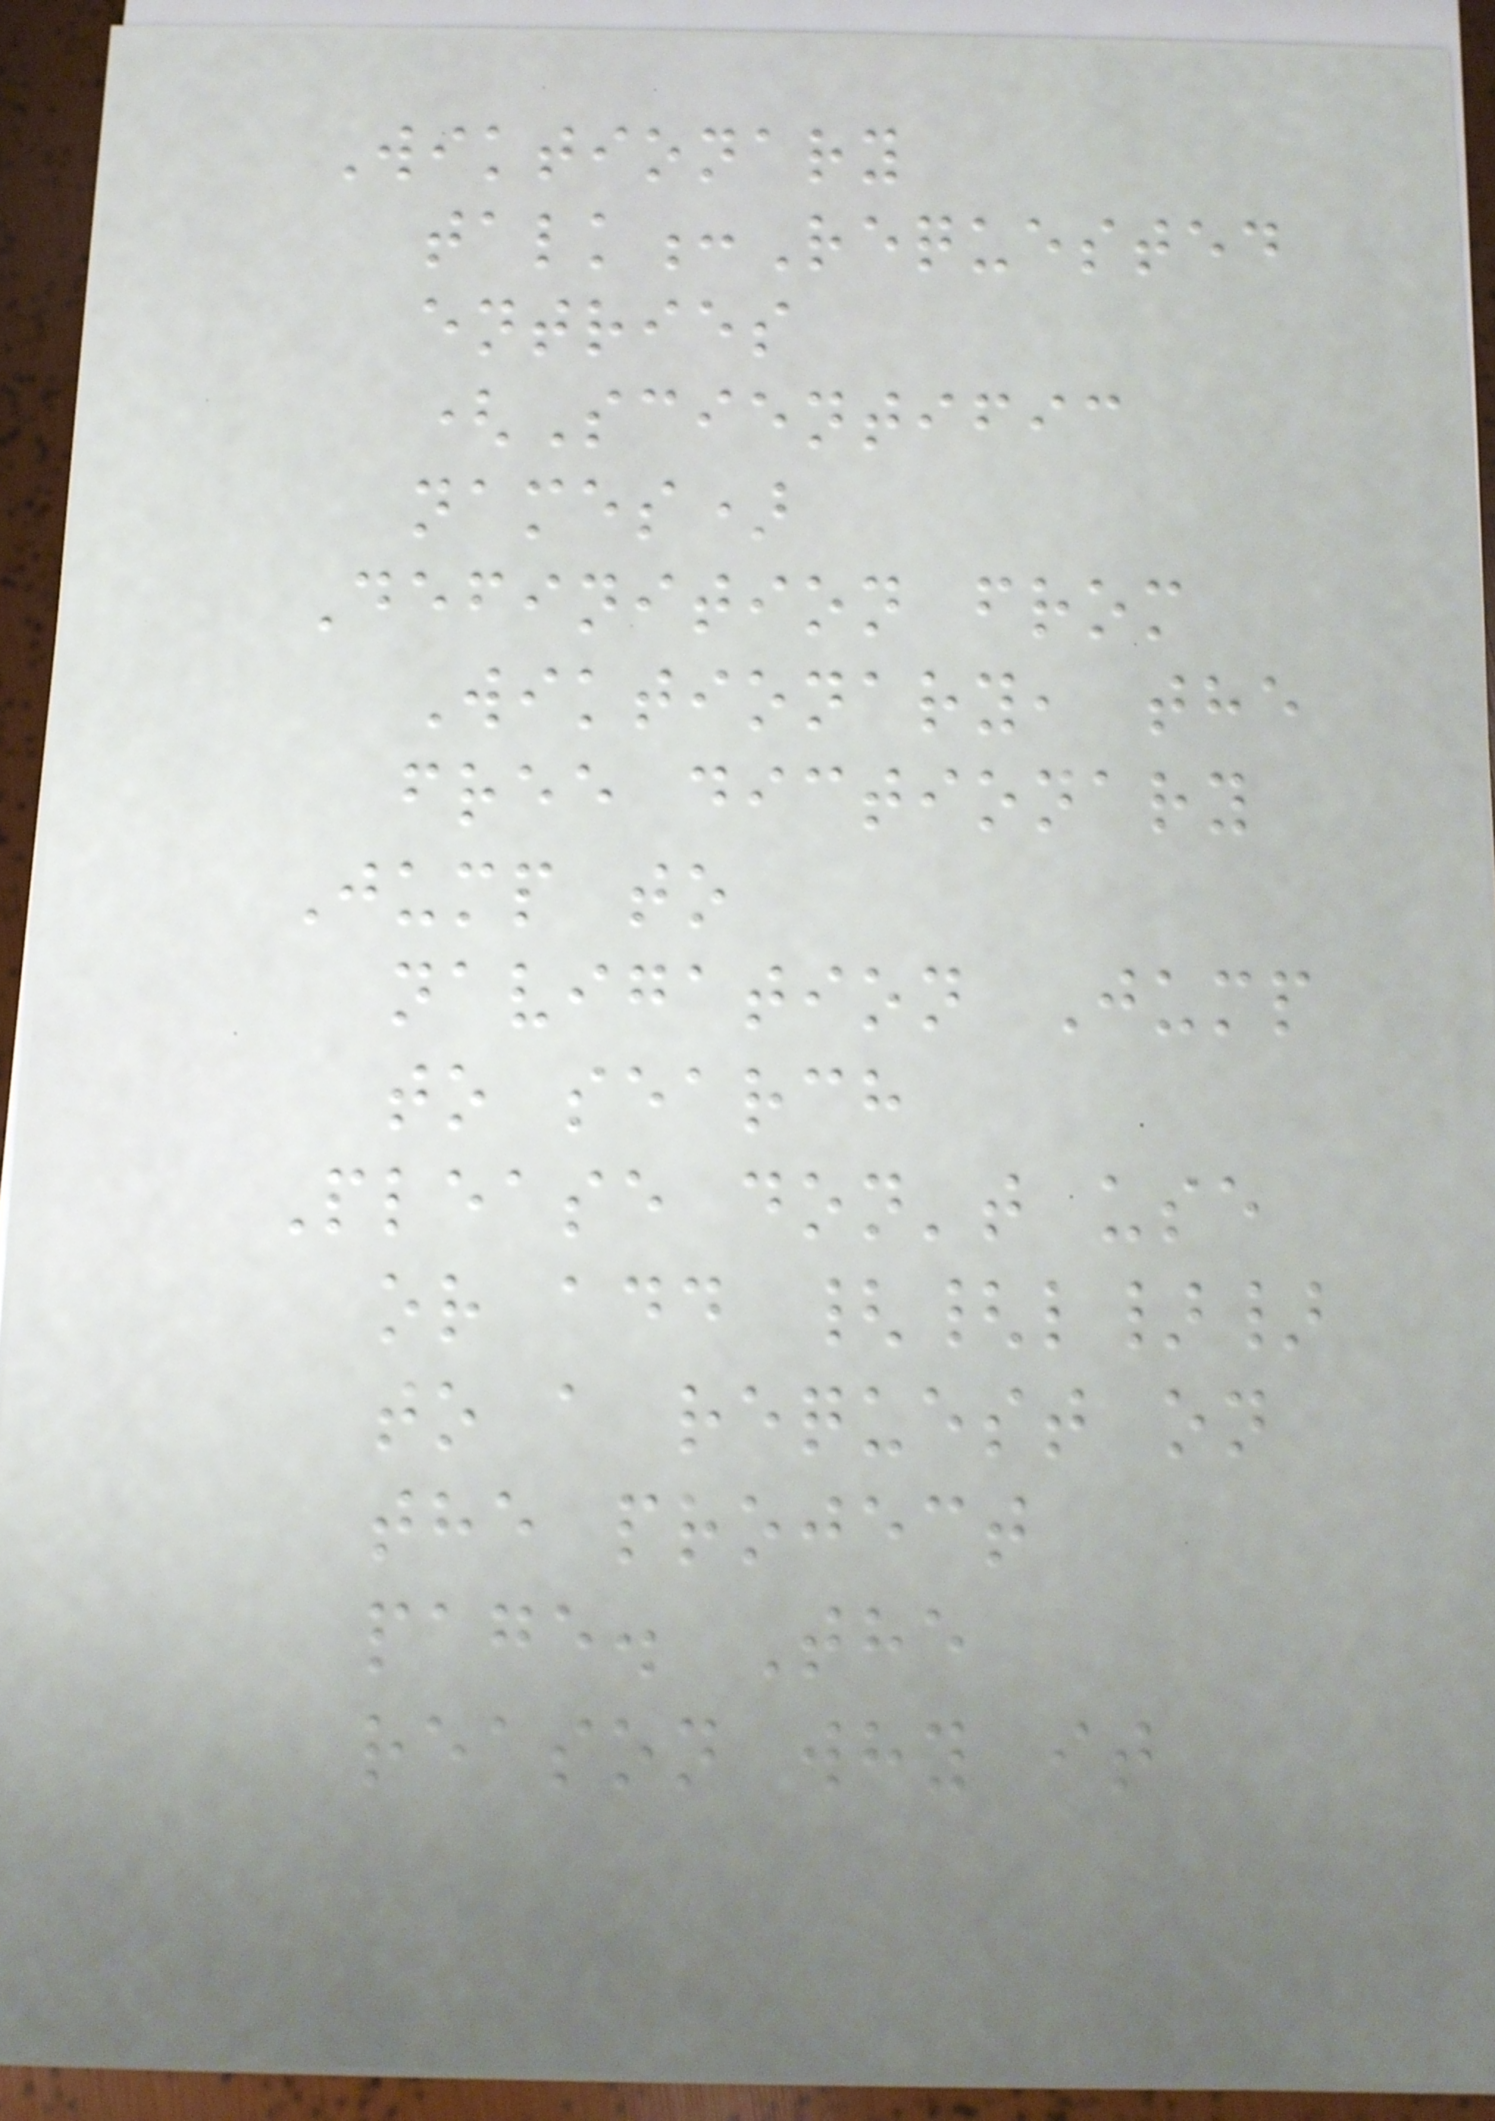Wiktionary
talk:Requested
entries
(Scientific
names)
Definition from
Wiktionary, the
free dictionary
Jump to
navigation Jump
to search
Please don't use
or add {{l}}
to a request on
the project
page. The
reason why it
